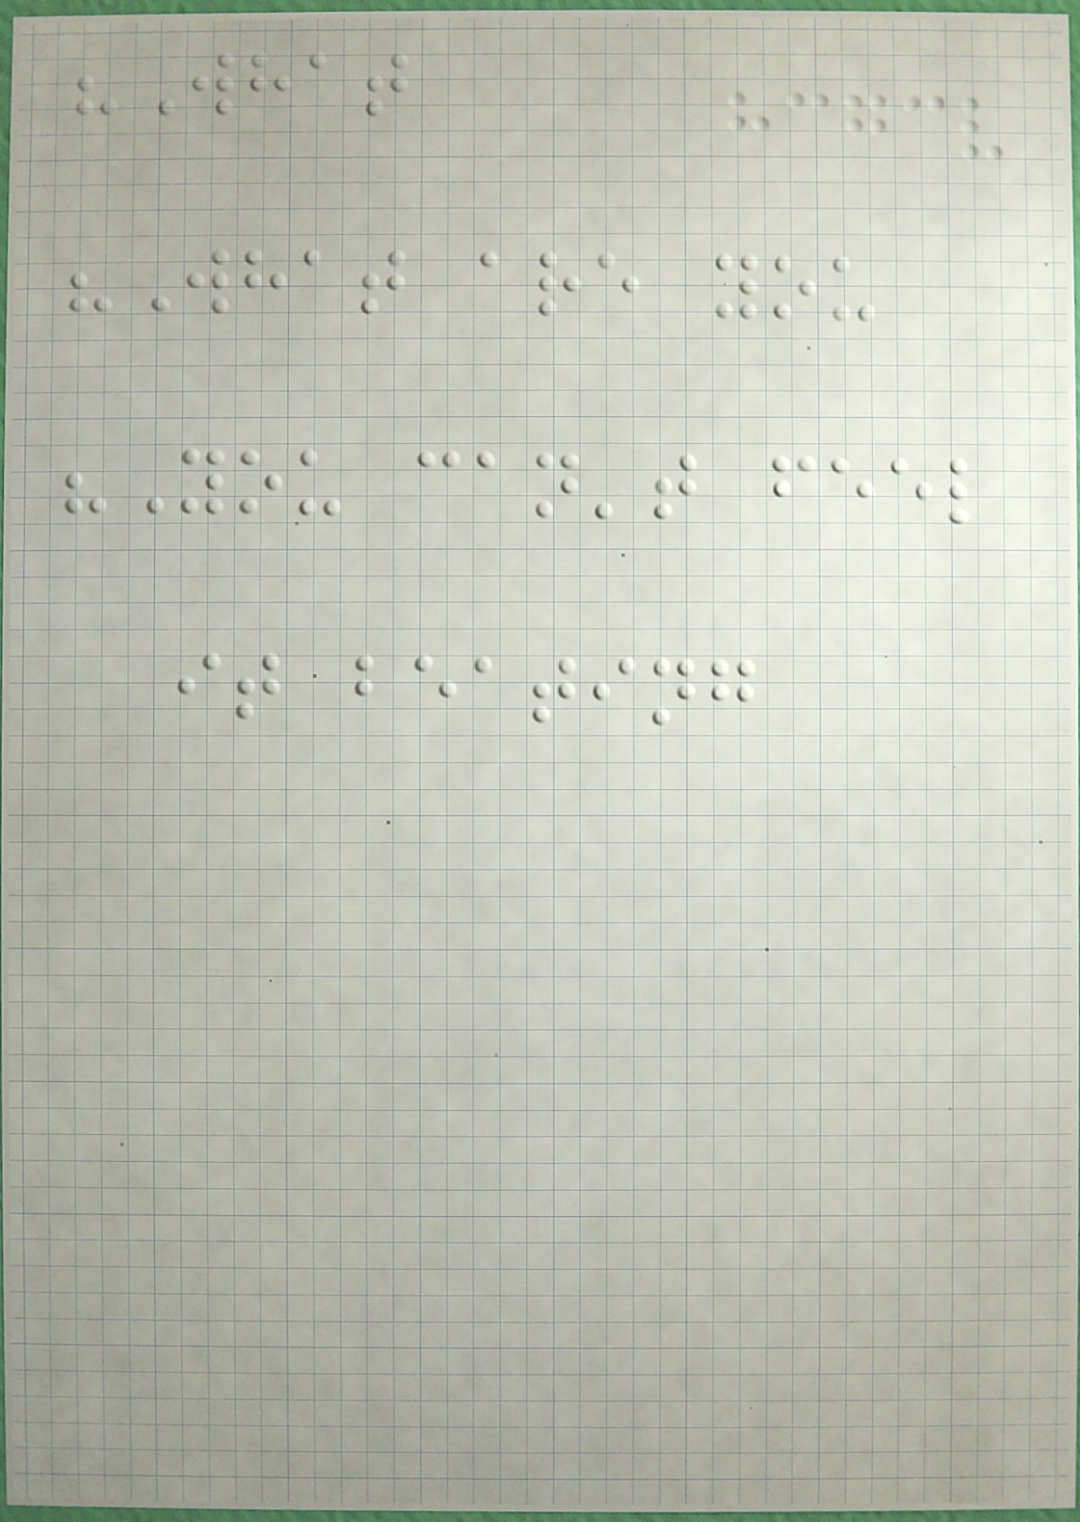"What
"What are you
"You can't feel
it beating
